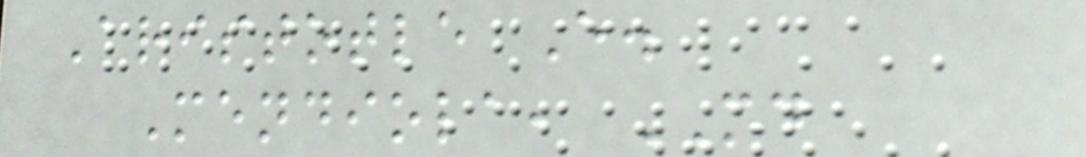Aristotle E.
Mendiola, MD
